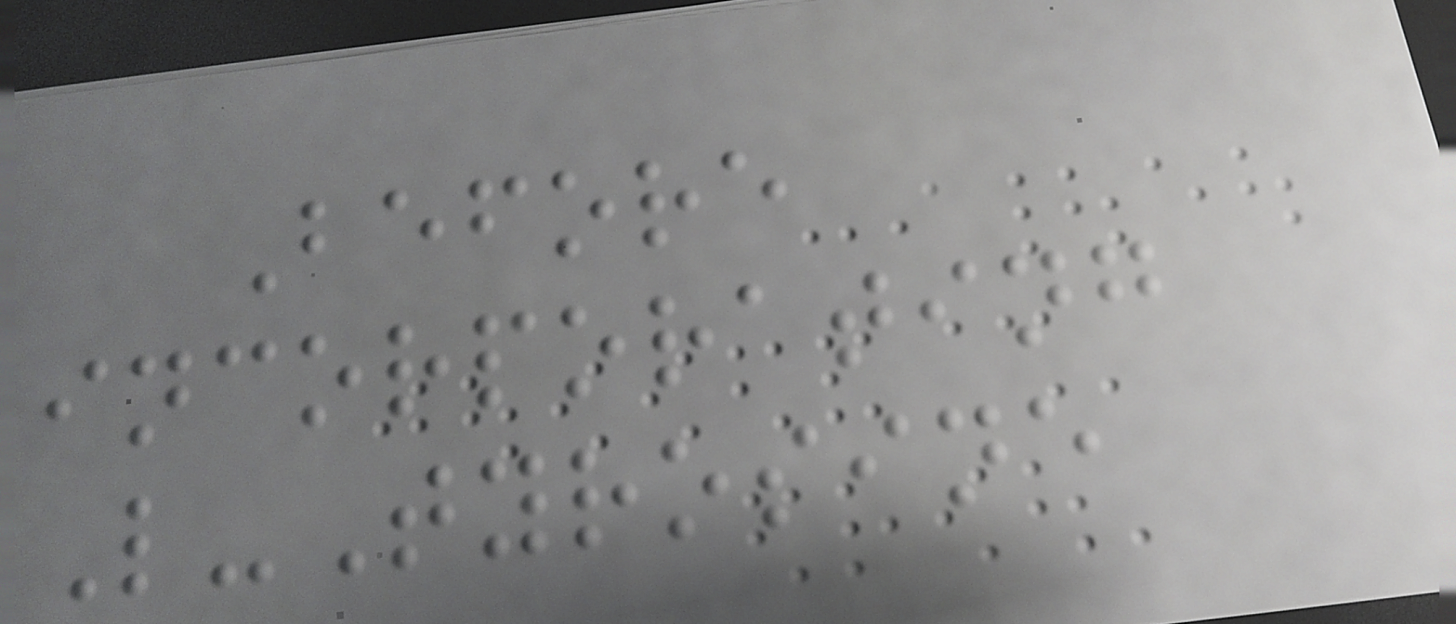Before
incorporating
L-Tyrosine
